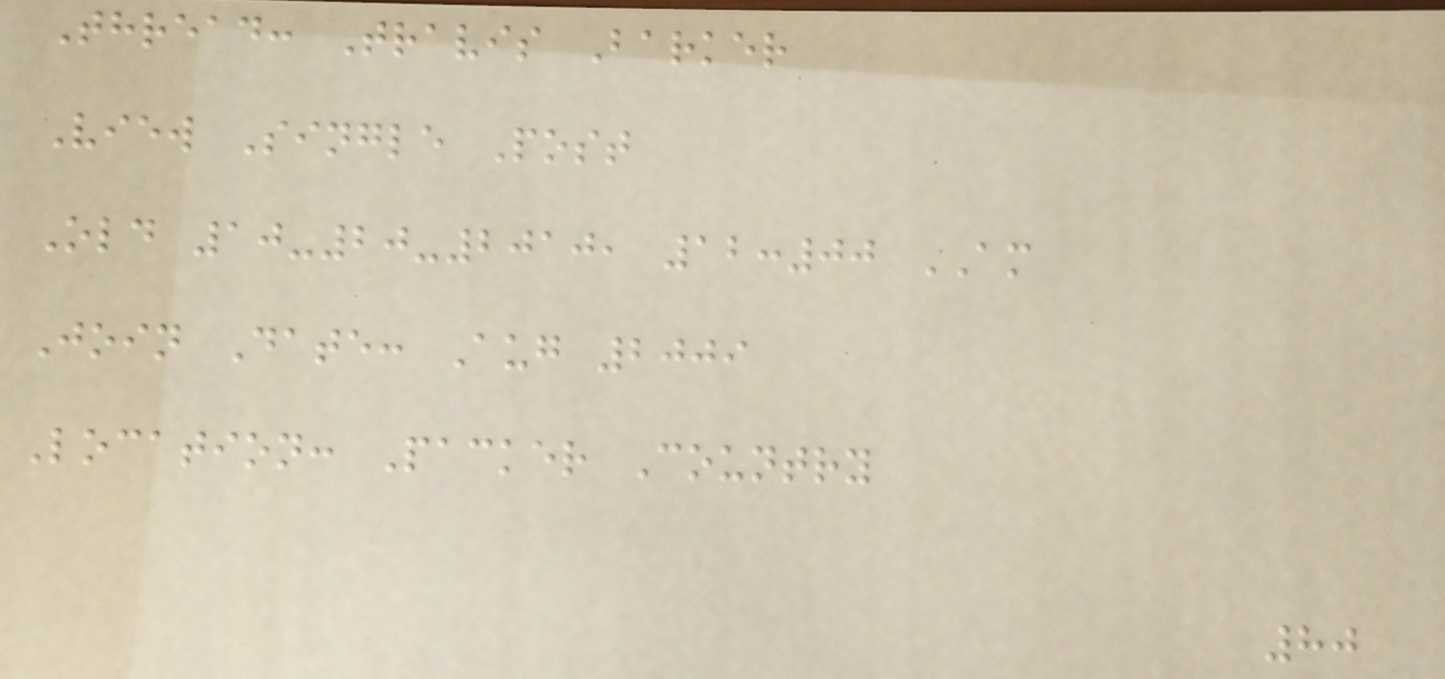Thread: Travis Barker
View Single Post
Old 10-20-2010, 12:00 AM
Join Date: Aug 2009
Location: Packer Country
80
